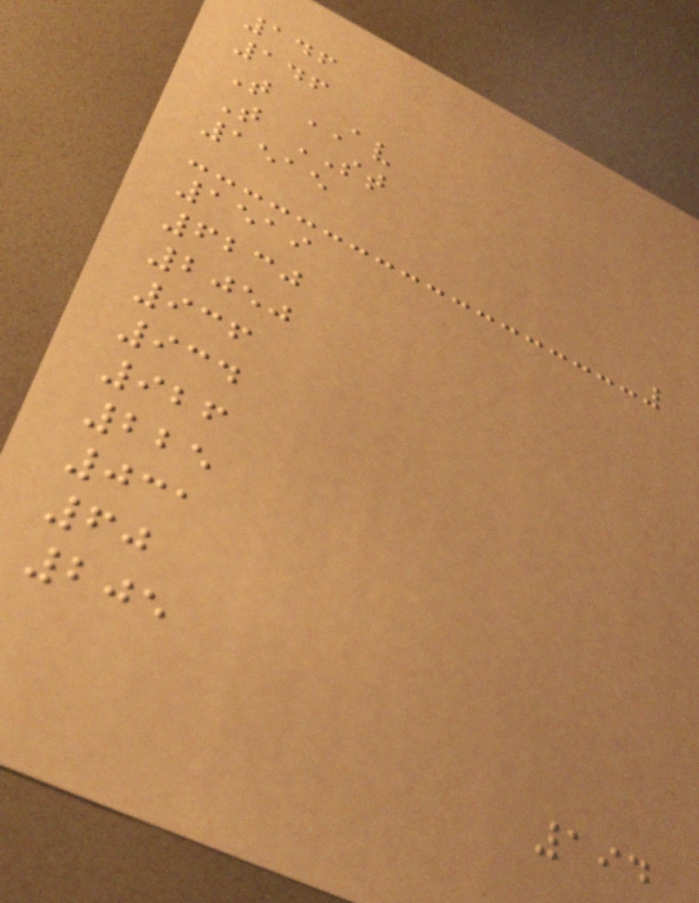146
146
T AV
T ST
1515
1519
6230
2050
936
934
926
225
031
60
205
194
